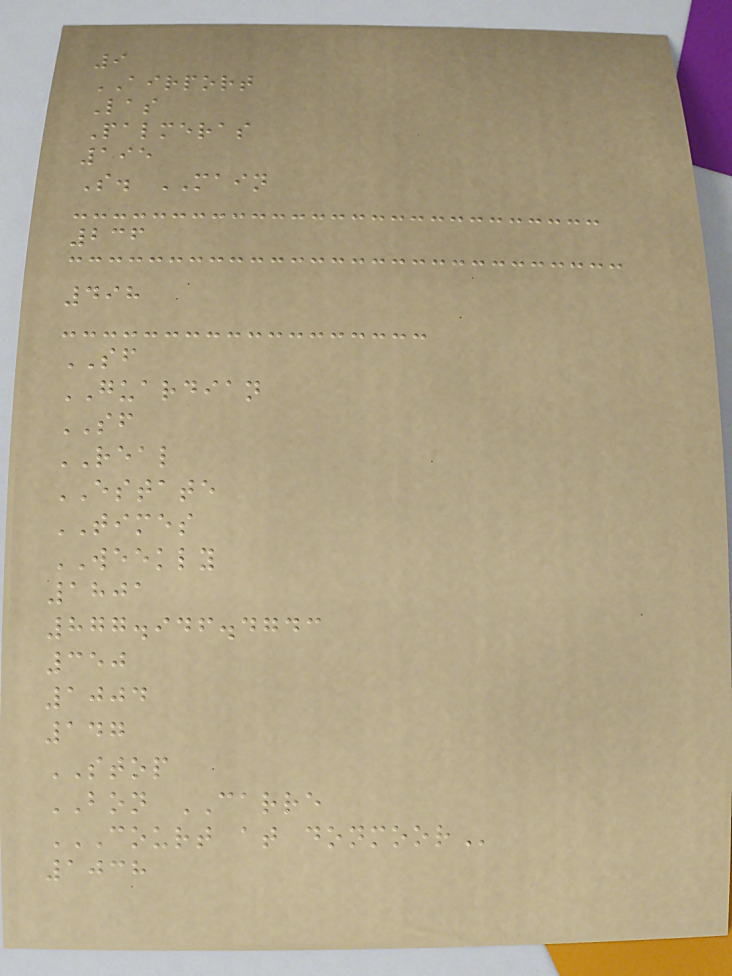9
AIRPORT
Las
Palmeras
195
S. MAIN
236
498
SF
GUARDIAN
SF
REAL
ESTATE
TIMES
WEEKLY
1801
877.946.4743
350
1004
147
STOP
BON CARRE
COURT AT DONMOOR
1038
